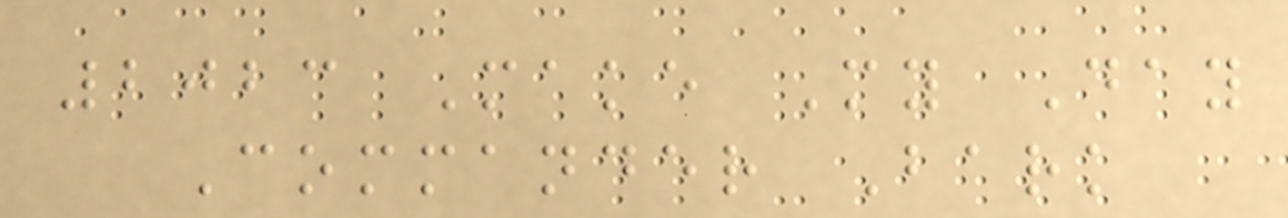2023 Make My Day
Commander Bark
